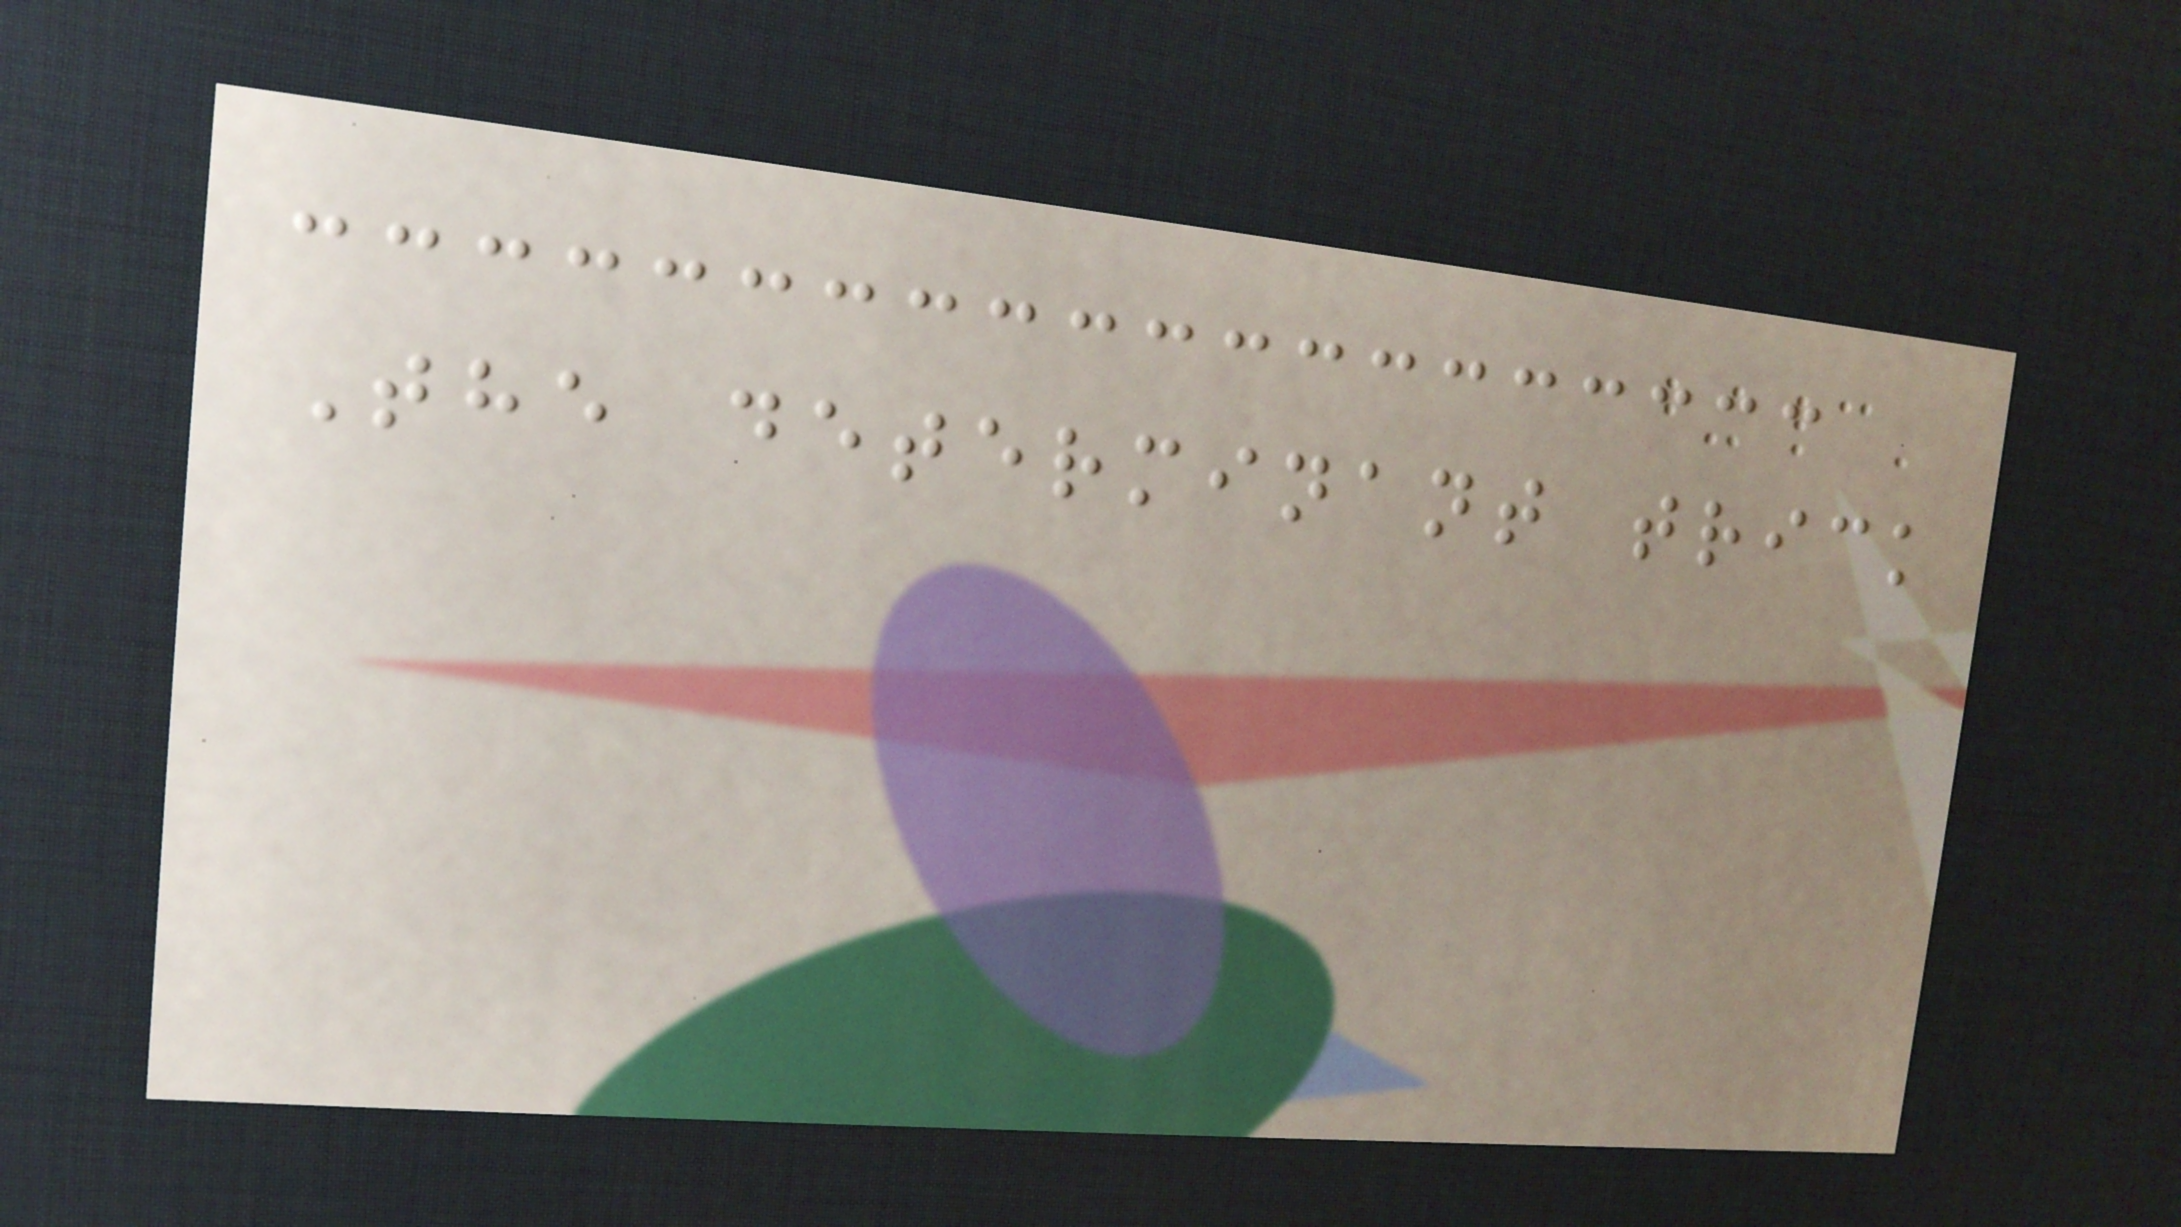The determinant trick
